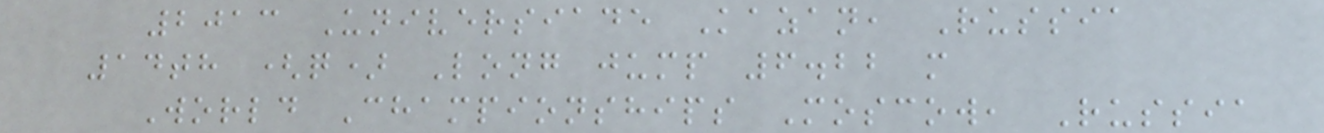2013 Universiade Kazan, Russia
14th (q) Long jump 6.22 m
World Championships Moscow, Russia
